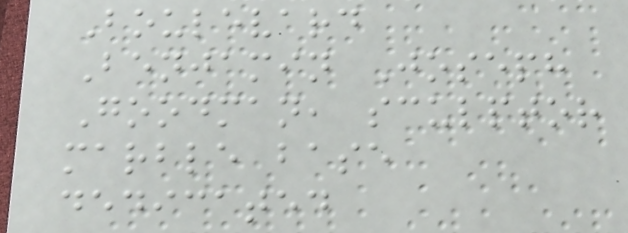Boulevard
Benjamin Joseph
Goodman, sculptor
marble base
dedicated
